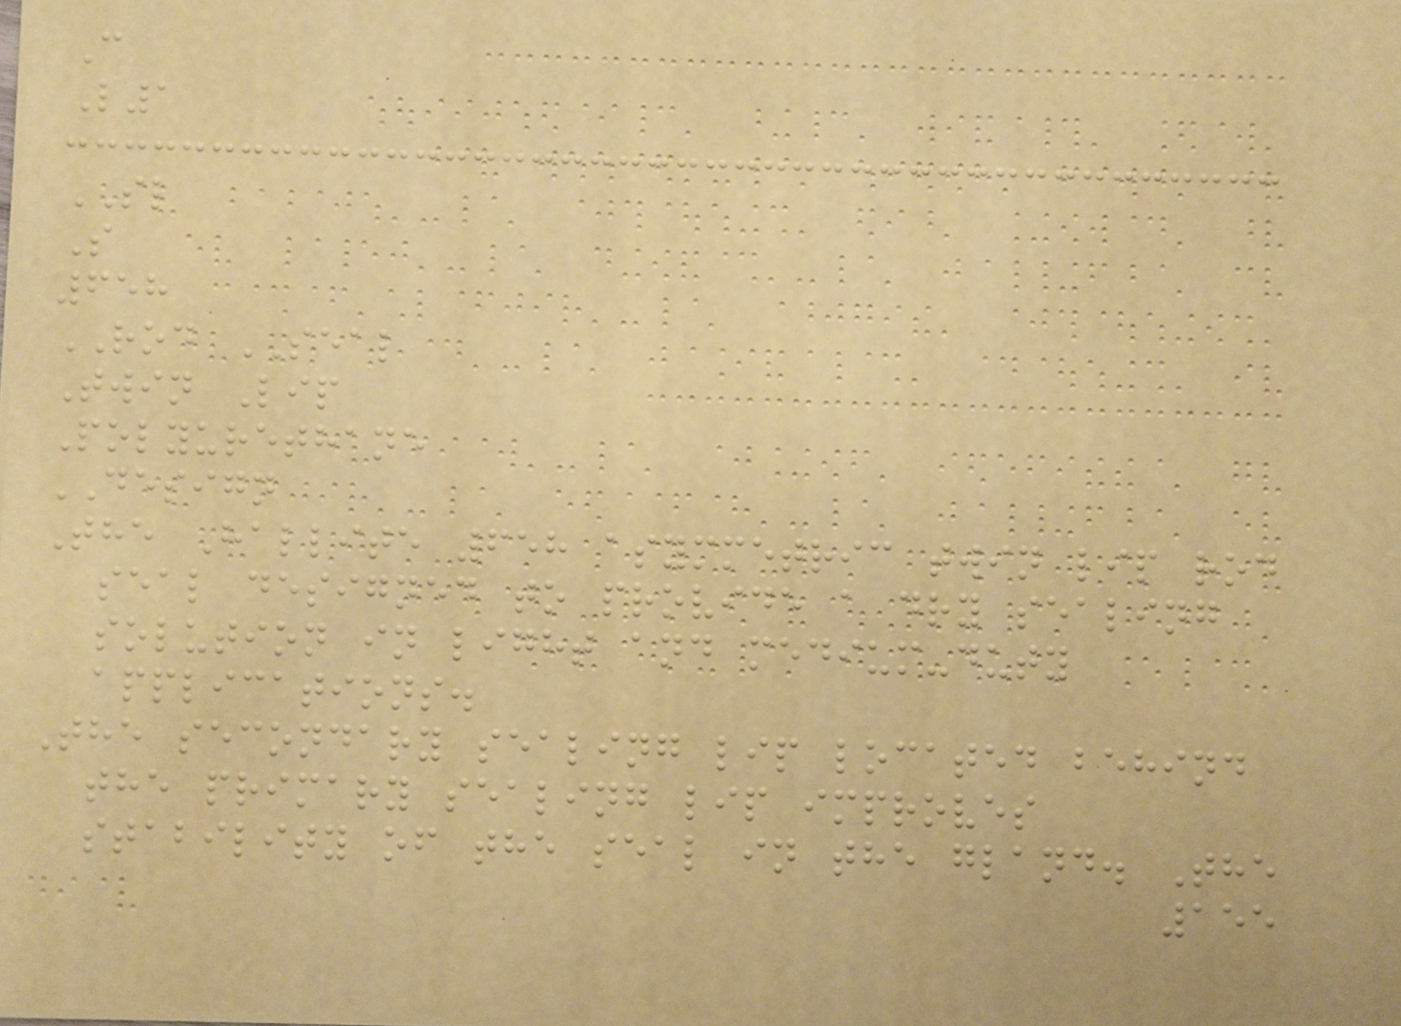C
L1
SL
S
658
ROD SEAL
Twin Lip
Polyurethane
DESIGN
The Hallite 658 asymmetric twin lip rod
seal designed to provide a dry sealing
solution in light and medium-duty
applications.
The secondary sealing lip located behind
the primary sealing lip improves
stability of the seal in the gland. The
155
